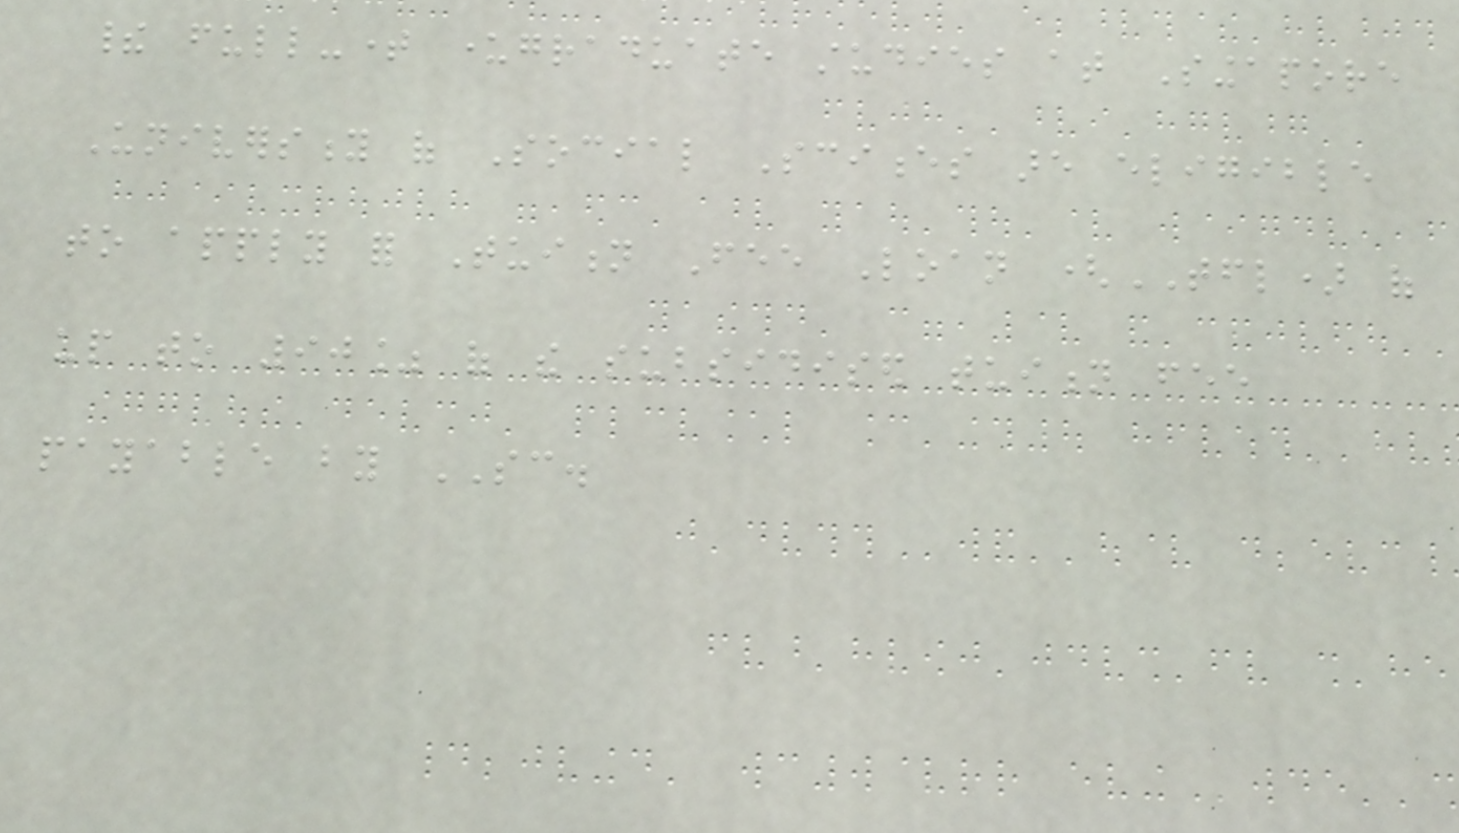their full-time undergraduate studies at Singapore
University of Social Sciences are eligible
to apply for Tuition Fee Loan (TFL) of
up to 90% of the subsidised tuition fee
payable by SC.
